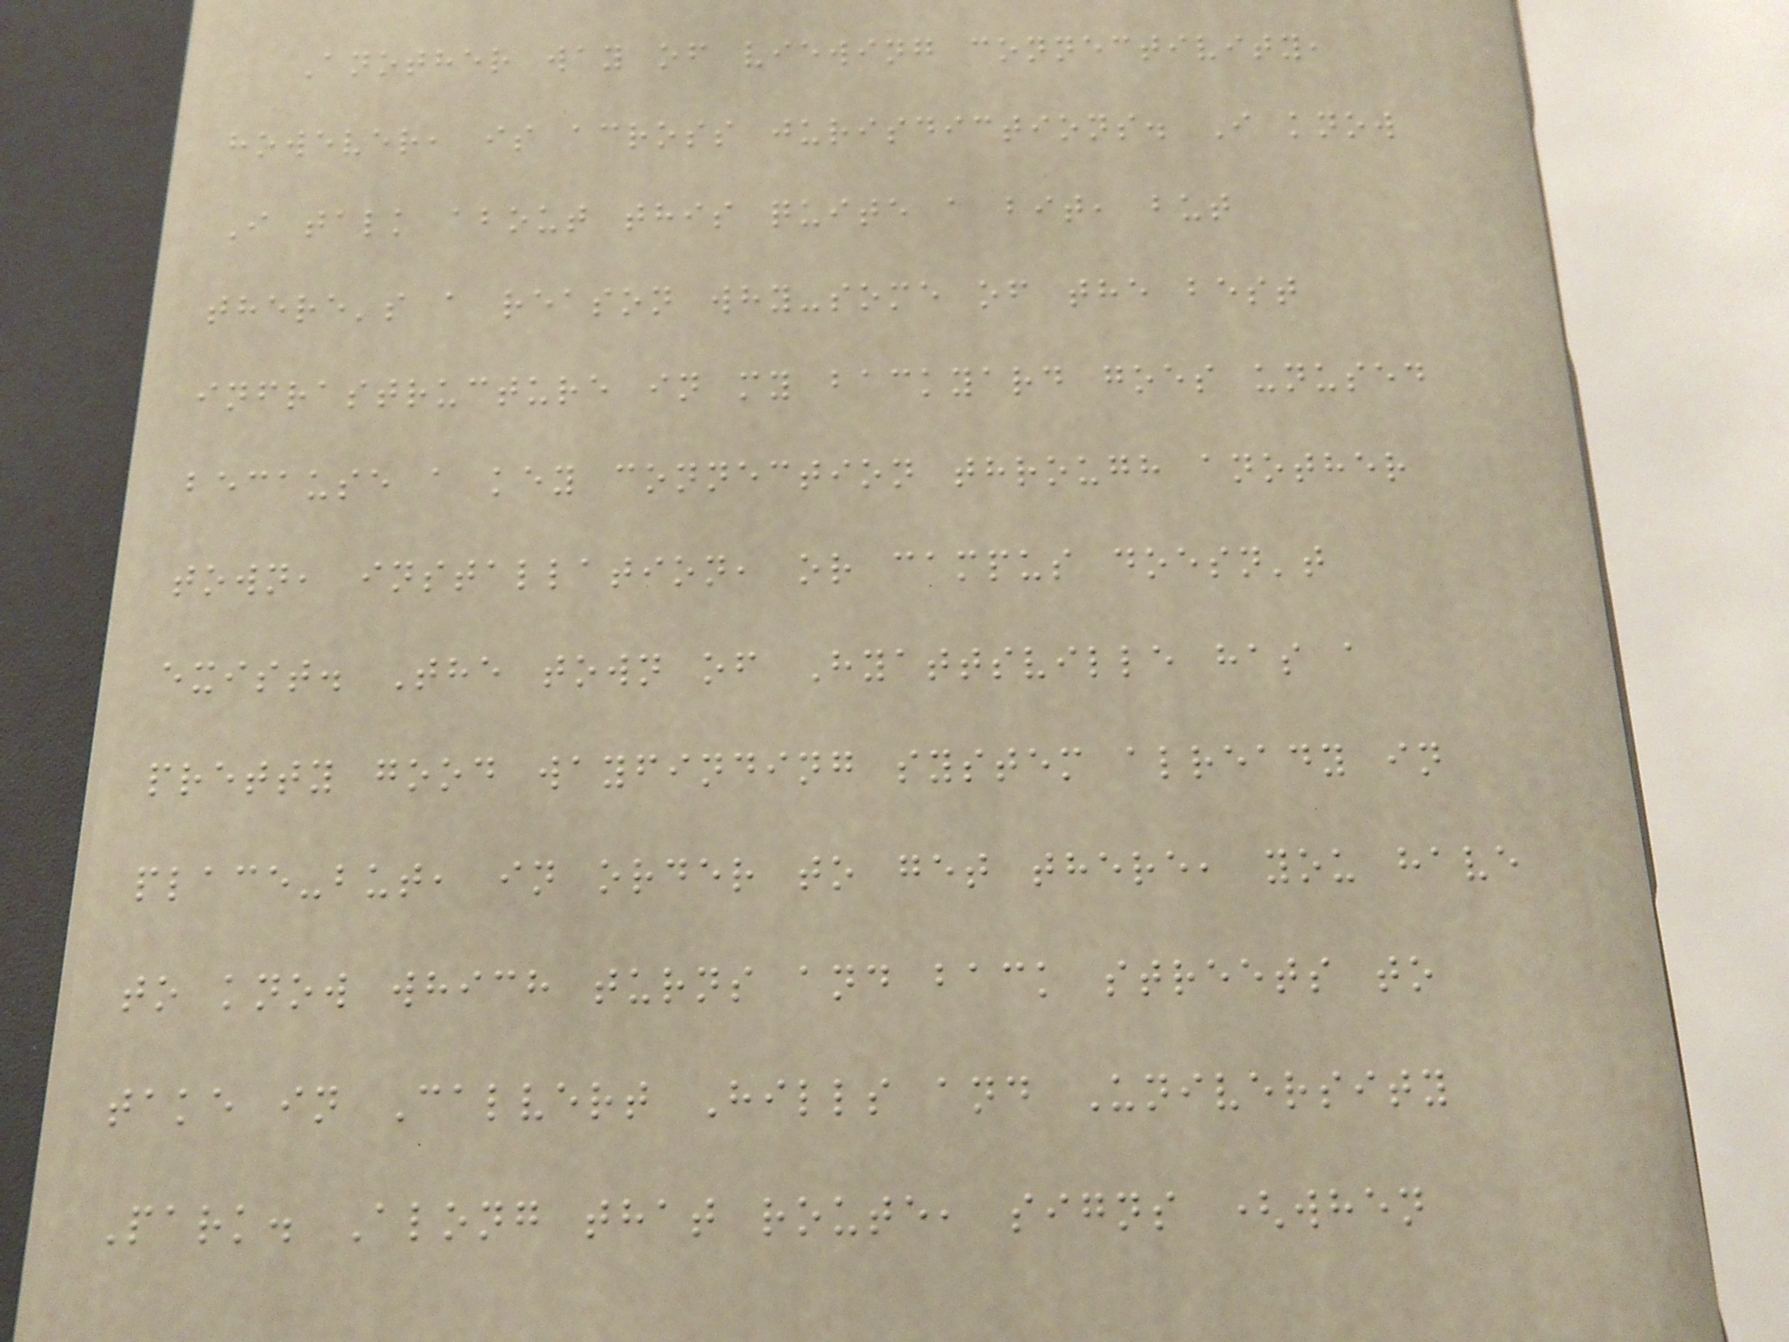Another way of viewing connectivity,
however, is across jurisdictions. I know
I talk about this quite a bit, but
there's a reason why-some of the best
infrastructure in my backyard goes unused
because a key connection through another
town, installation, or campus doesn't
exist. The town of Hyattsville has a
pretty good wayfinding system already in
place-but, in order to get there, you have
to know which turns and back streets to
take in Calvert Hills and University
Park. Along that route, signs (when
